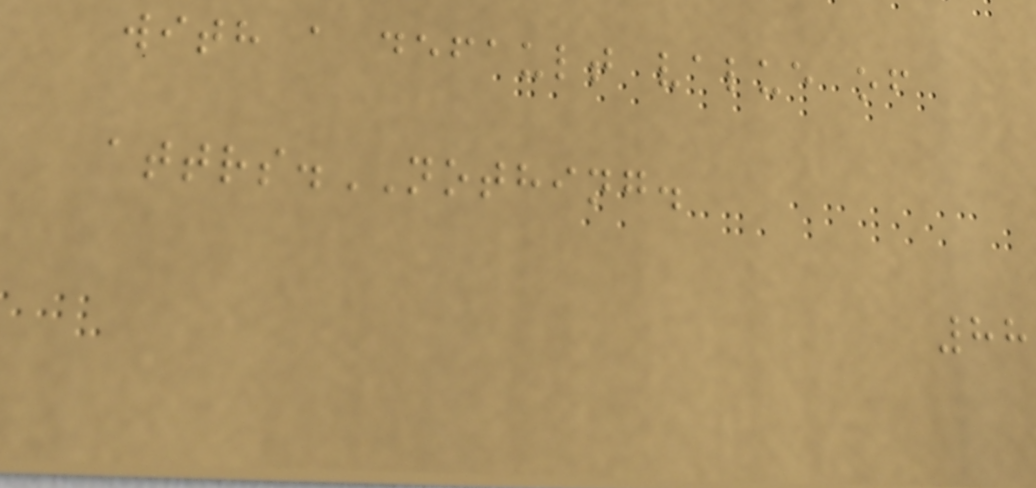with a default value of
attrs.NOTHING.
88
